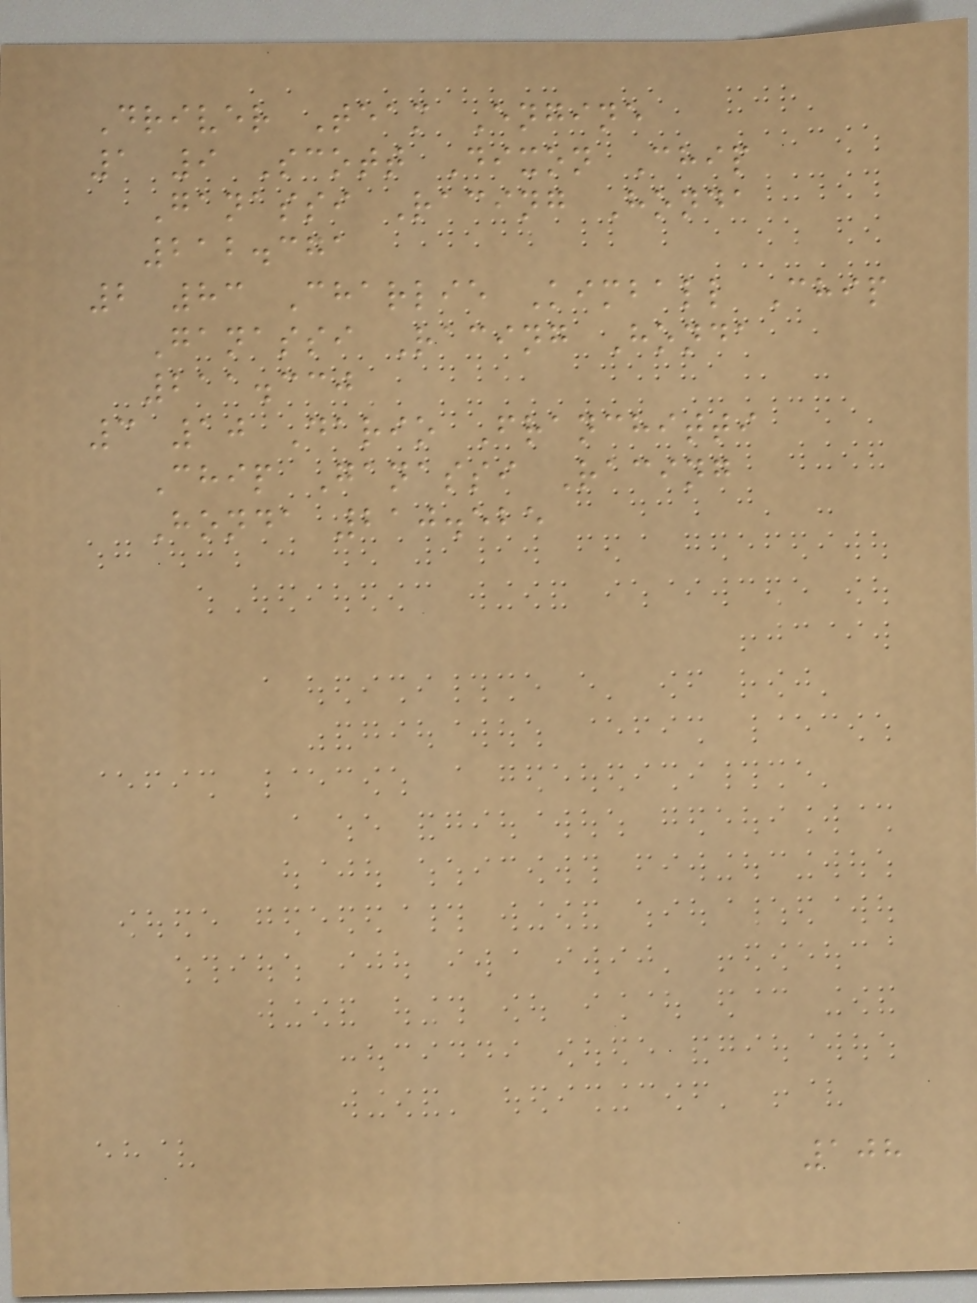Driver Team Engine
1 9 Scott Dixon Chip
Ganassi Racing Honda
212.371
2 83 Charlie Kimball Chip
Ganassi Racing Honda
211.330
3 10 Dario Franchitti
Chip Ganassi Racing
Honda 210.525
108
